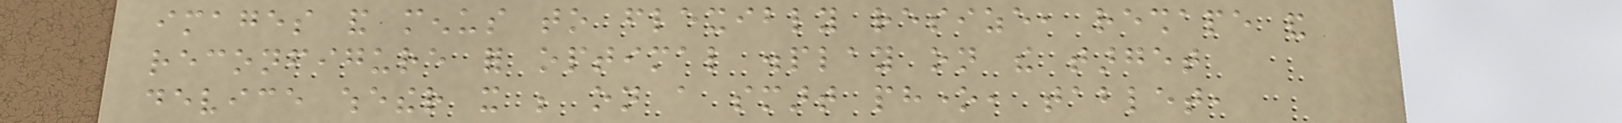images and menus to flexibly resize, reshape and
reconfigure for optimal display on the target
device whether it be on a smart phone, tablet,
